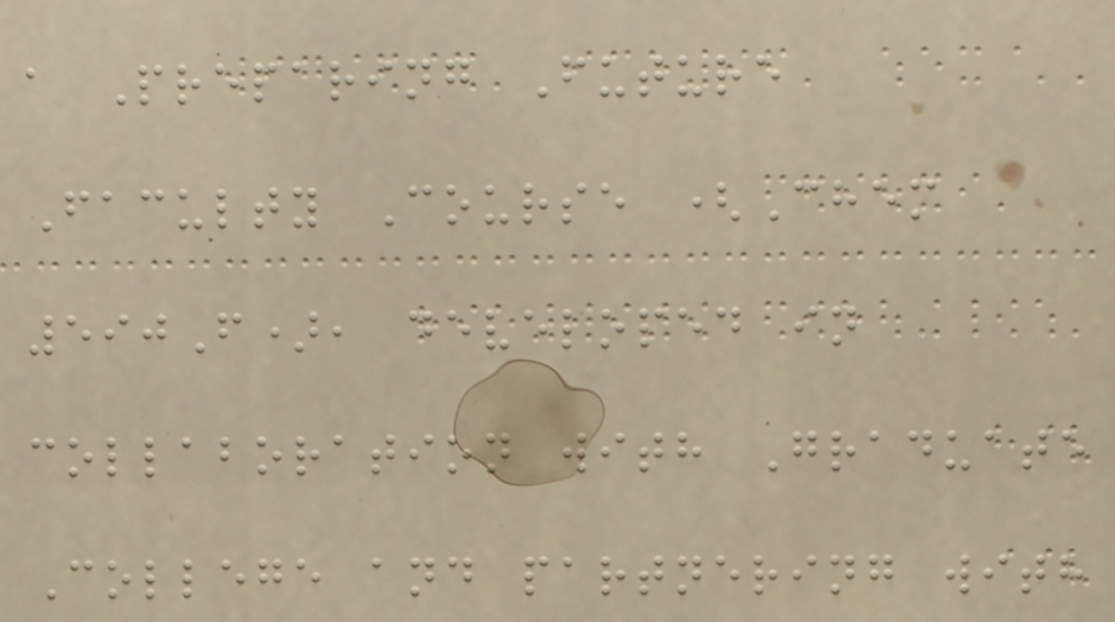a Preparing Future
Faculty Course (Chem
590F), developed in
collaboration with Graduate
College and partnering with
